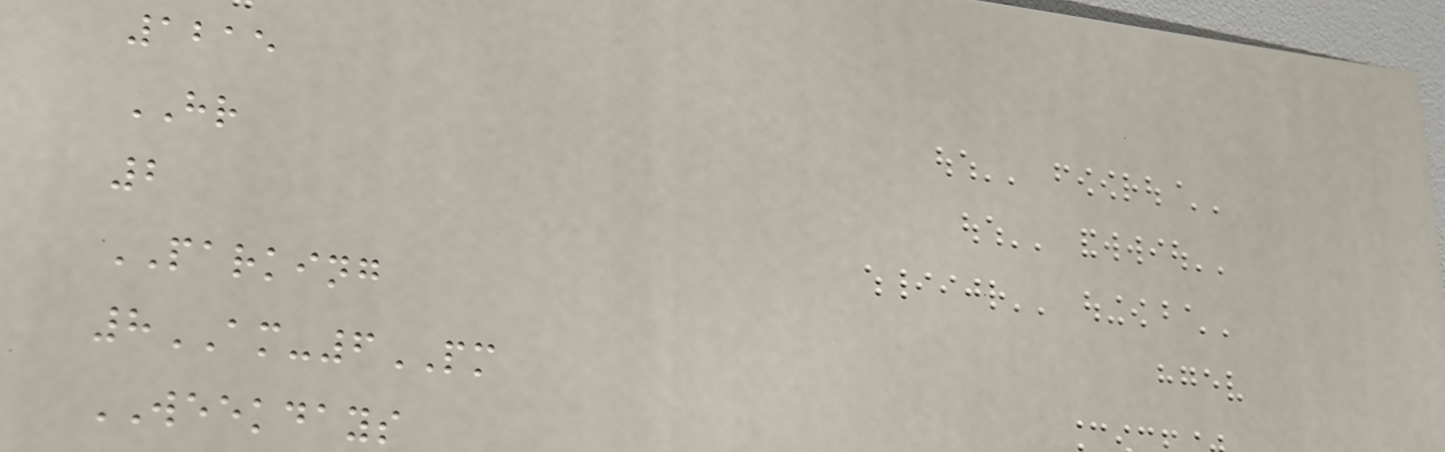1215
HR
2
PARKING
8AM-6PM
WEEKDAYS
